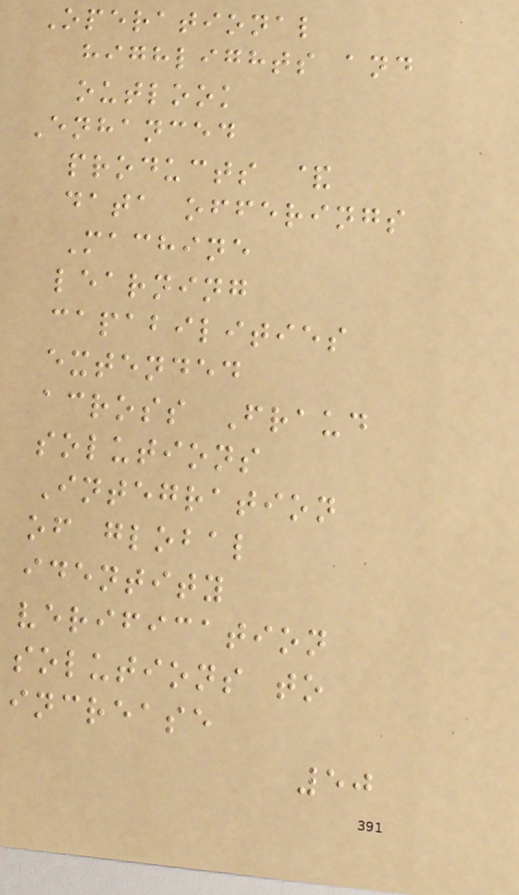Operational
highlights and
outlook
Enhanced
products &
data offerings
Machine
learning
capabilities
extended
across Fraud
solutions
Integration
of global
identity
verification
solutions to
increase
50
